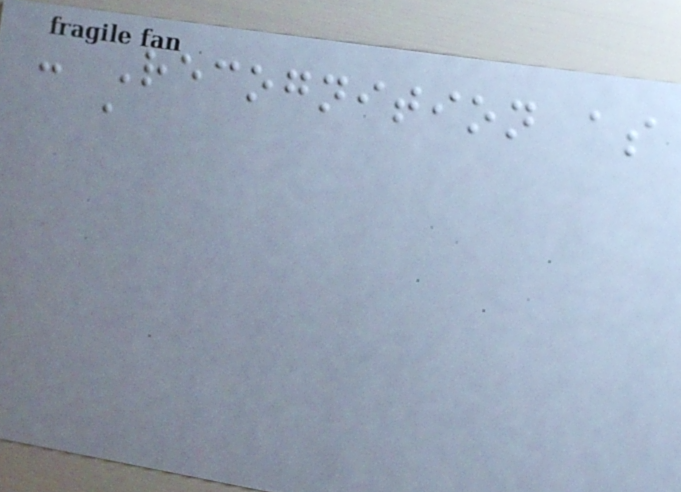- Recognition as
a
